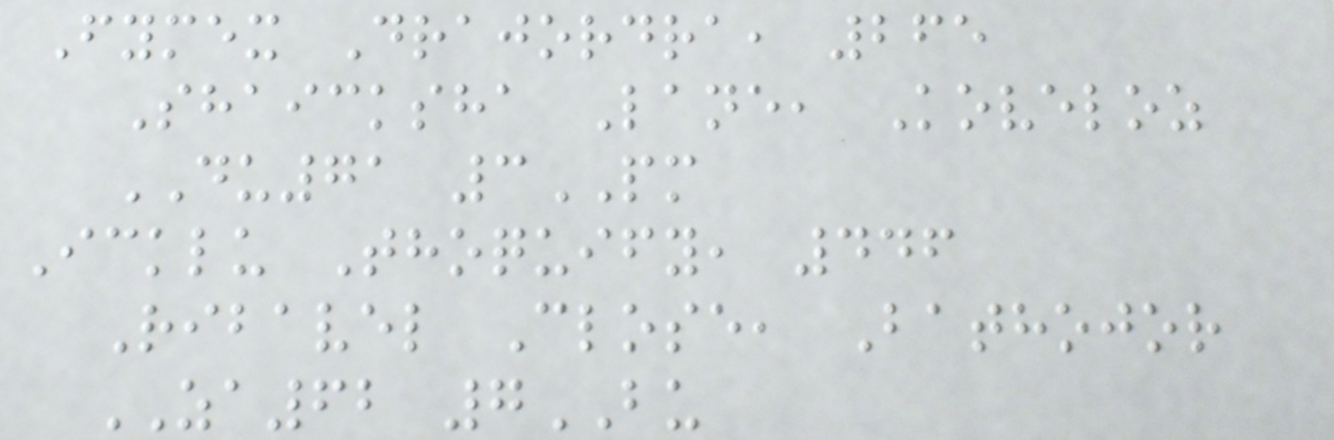Fymex Drajordra, 265
Shaicksha Lane, Koveloz
DU71 3PM
Icklu Thoquify, 446
Ribavel Close, Bathojor
ZA62 7BU
